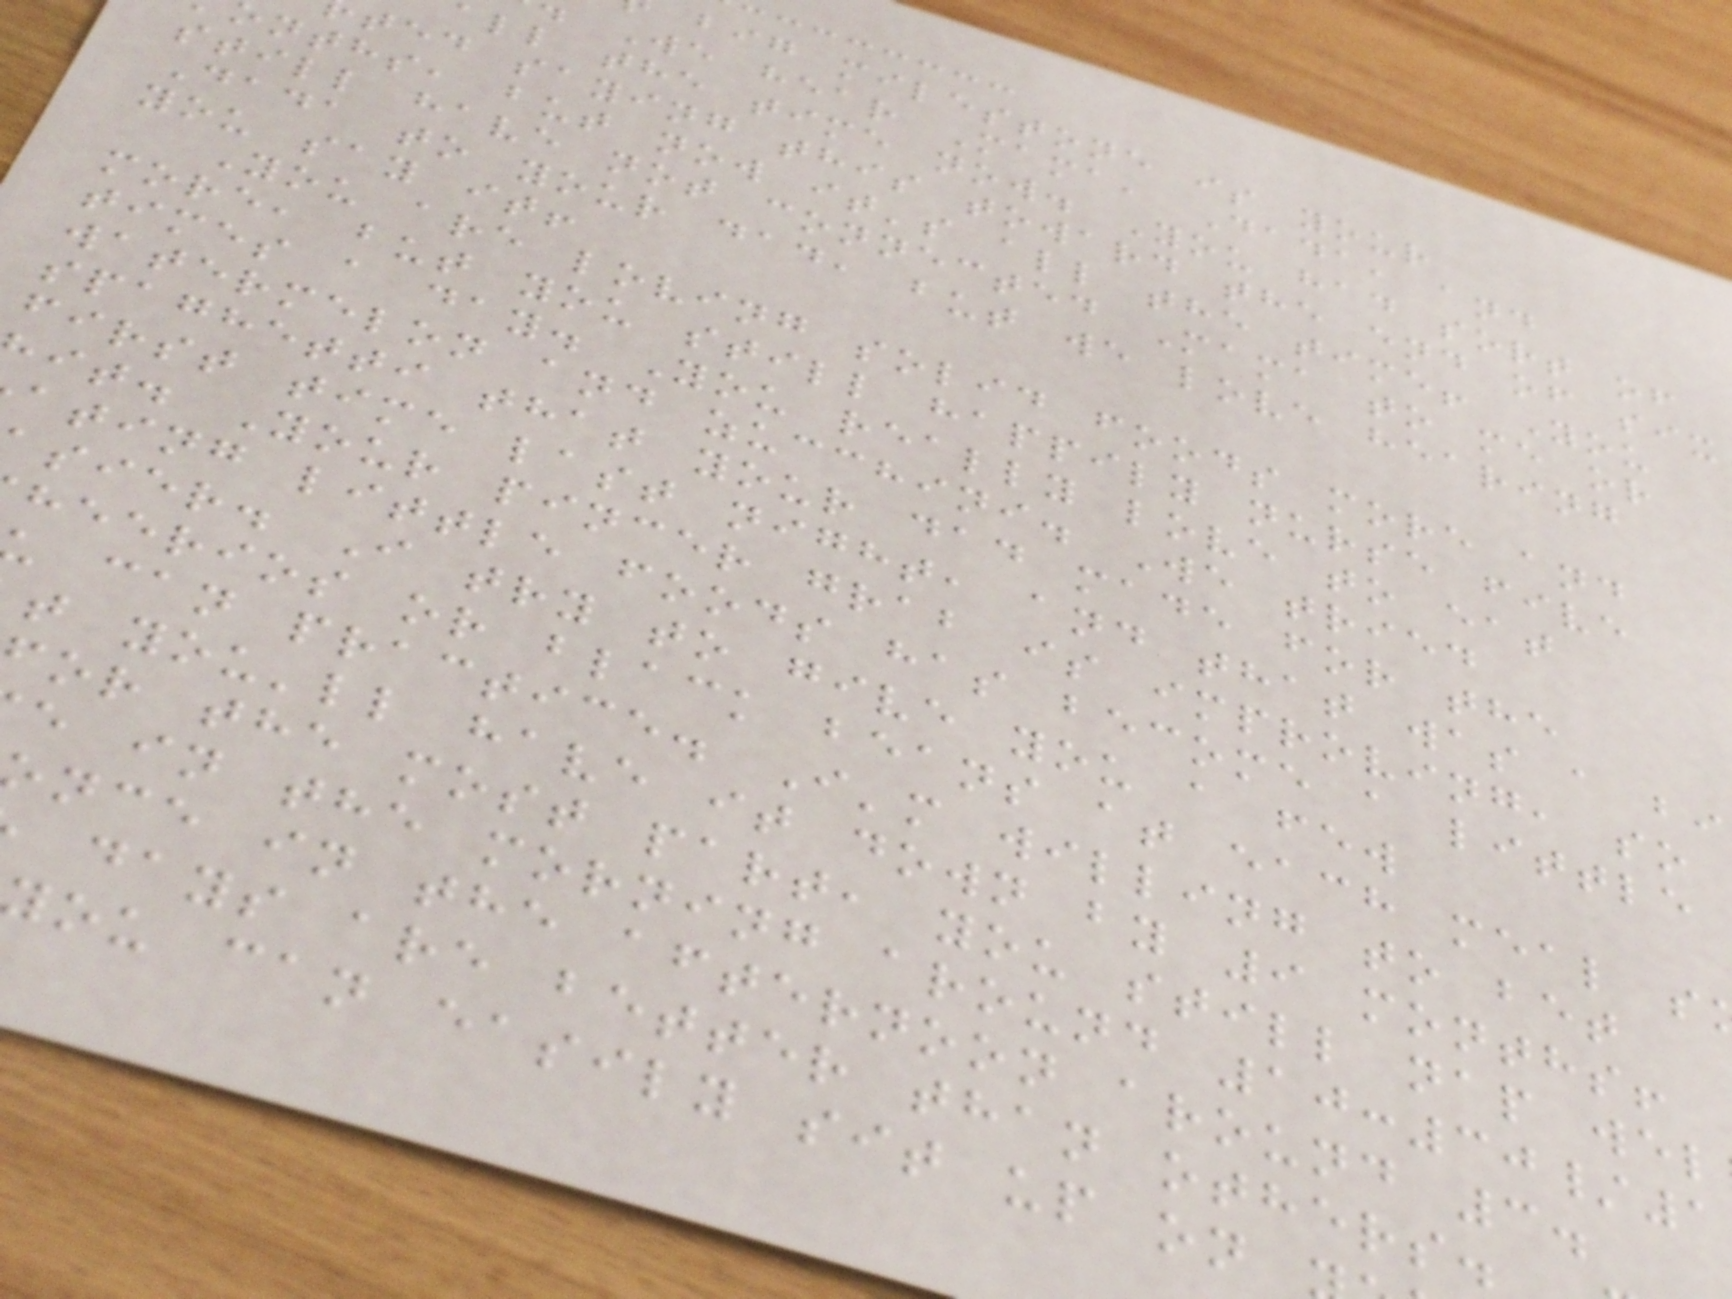big milestone is your
We hear Mama, Dada, and
ll the time now. You had sort of
ted saying this toward the end of six
nths, but now it's all the time! You
still have not connected Mama to me or
Dada to your dad, but we love hearing
you say it!
You are loving solid foods more and
more, but you still happily nurse five
times a day. You really love to eat
watermelon and zucchini. We tried
spaghetti that your dad made for the
first time last night, and that was a bi
it. Your pincer grab is improving, so
ating little foods has become a little
sier. I try to give you a few
heerios or black beans at each meal s
can practice. I'm willing to bet
t you'll have it down by 9 months!
or the most part, you still nap wel
e in the morning around 10:30/1
nce in the afternoon around 3.
days are better than others.
you can easily sit up on
